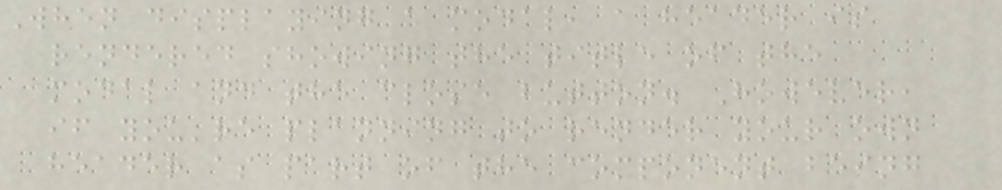When displaying a modal, a header is
rendered showing the title of the
modal and the close button. However,
if you're planning to render your own
header as part of the component being
